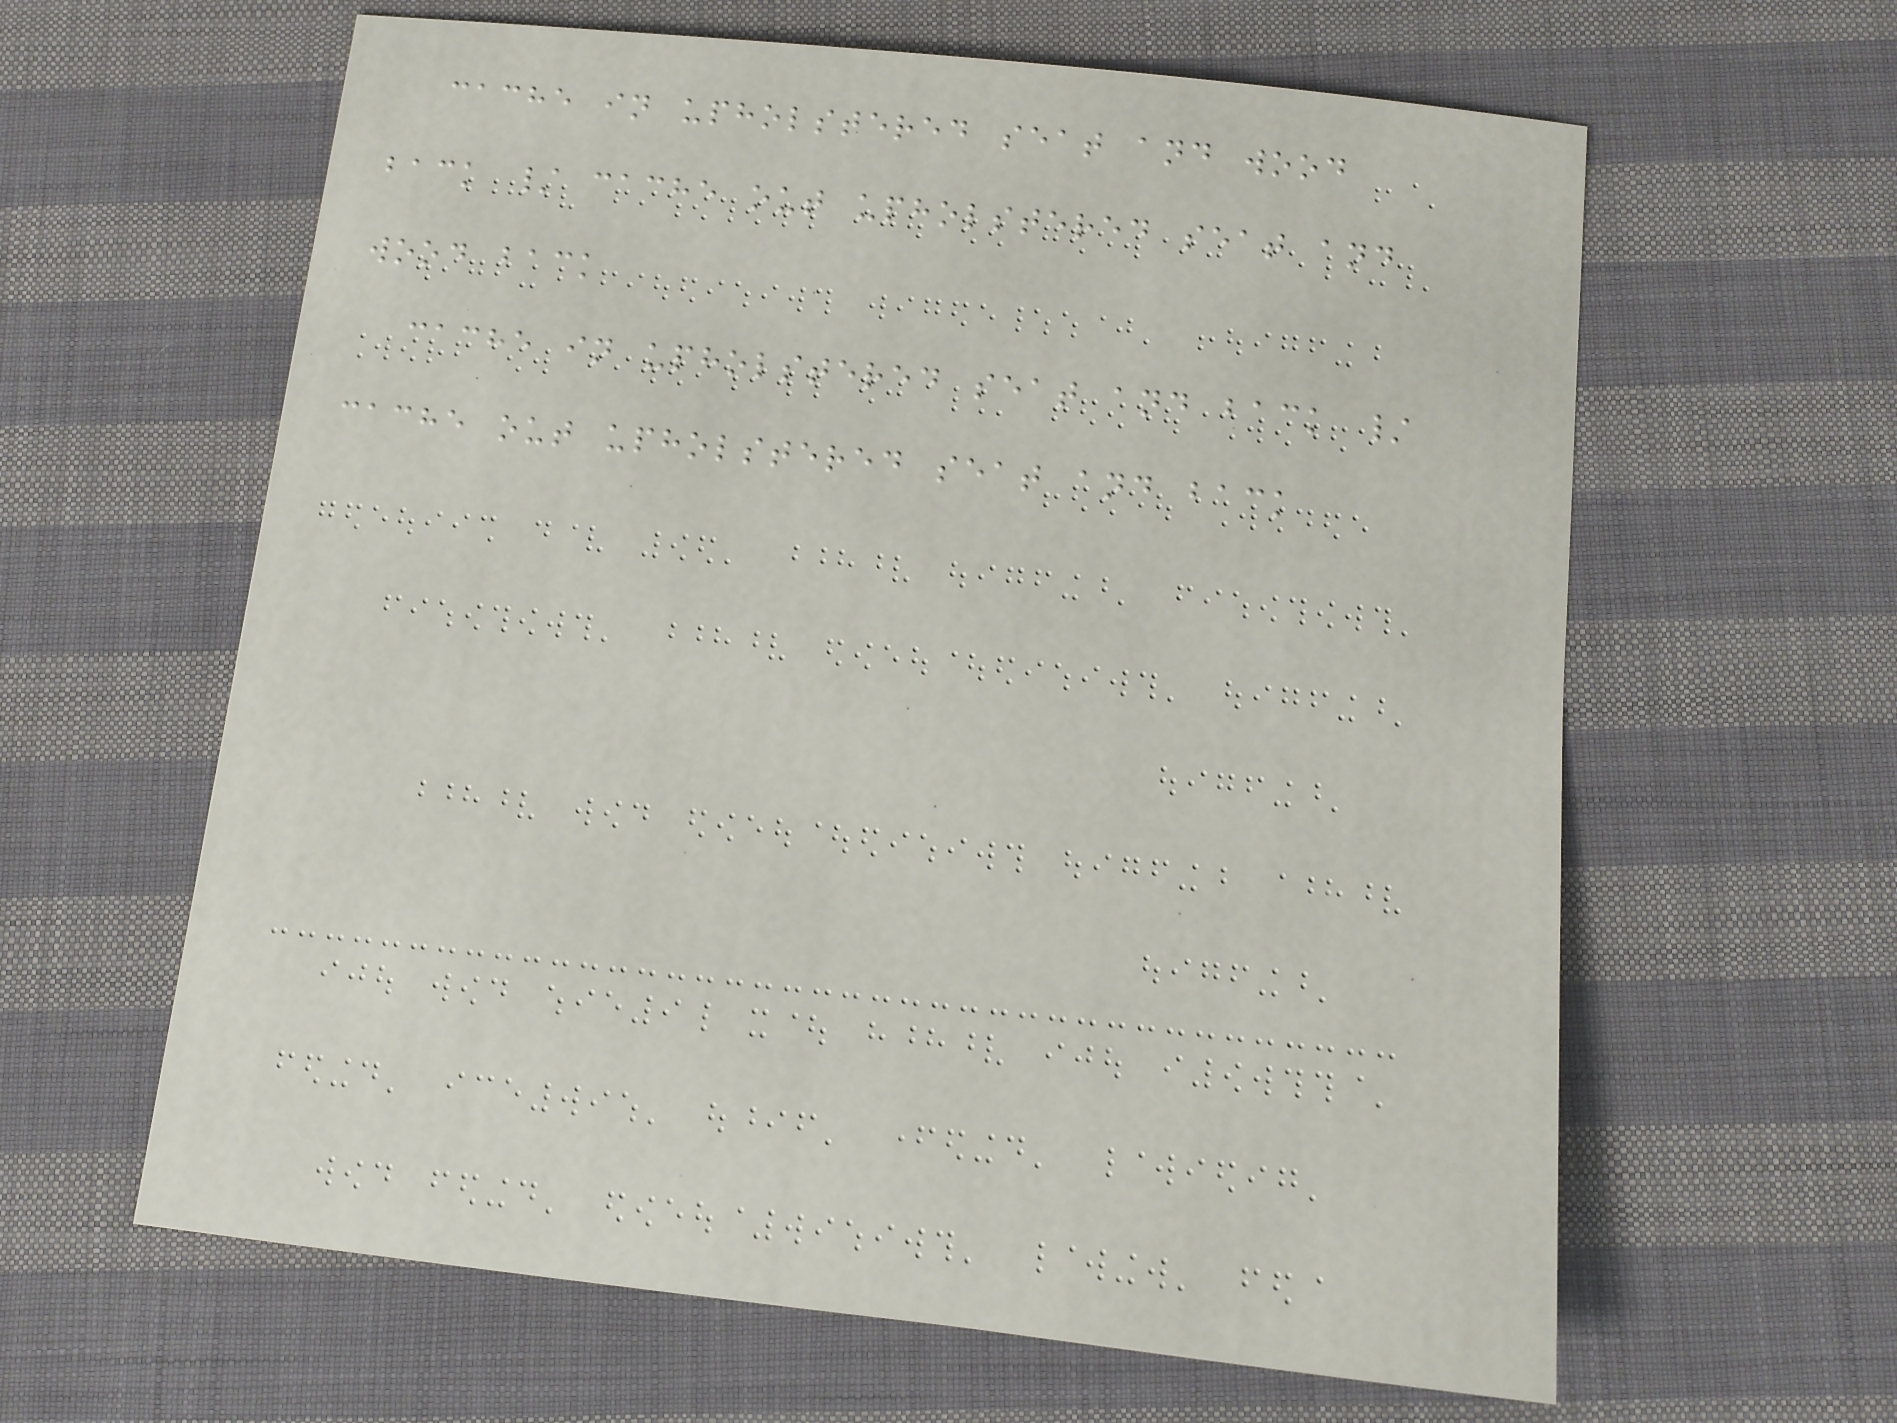cache in upholstered seat and wood
back / cache out upholstered seat and
wood back
cache in upholstered seat and back /
cache out upholstered seat and back
